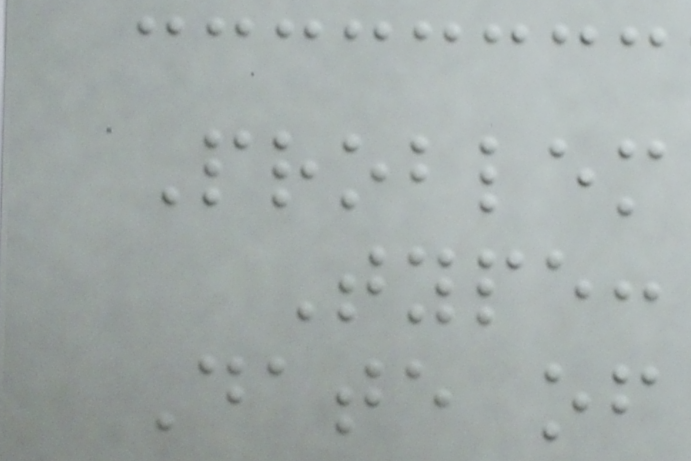Problem
Type:
Date of
